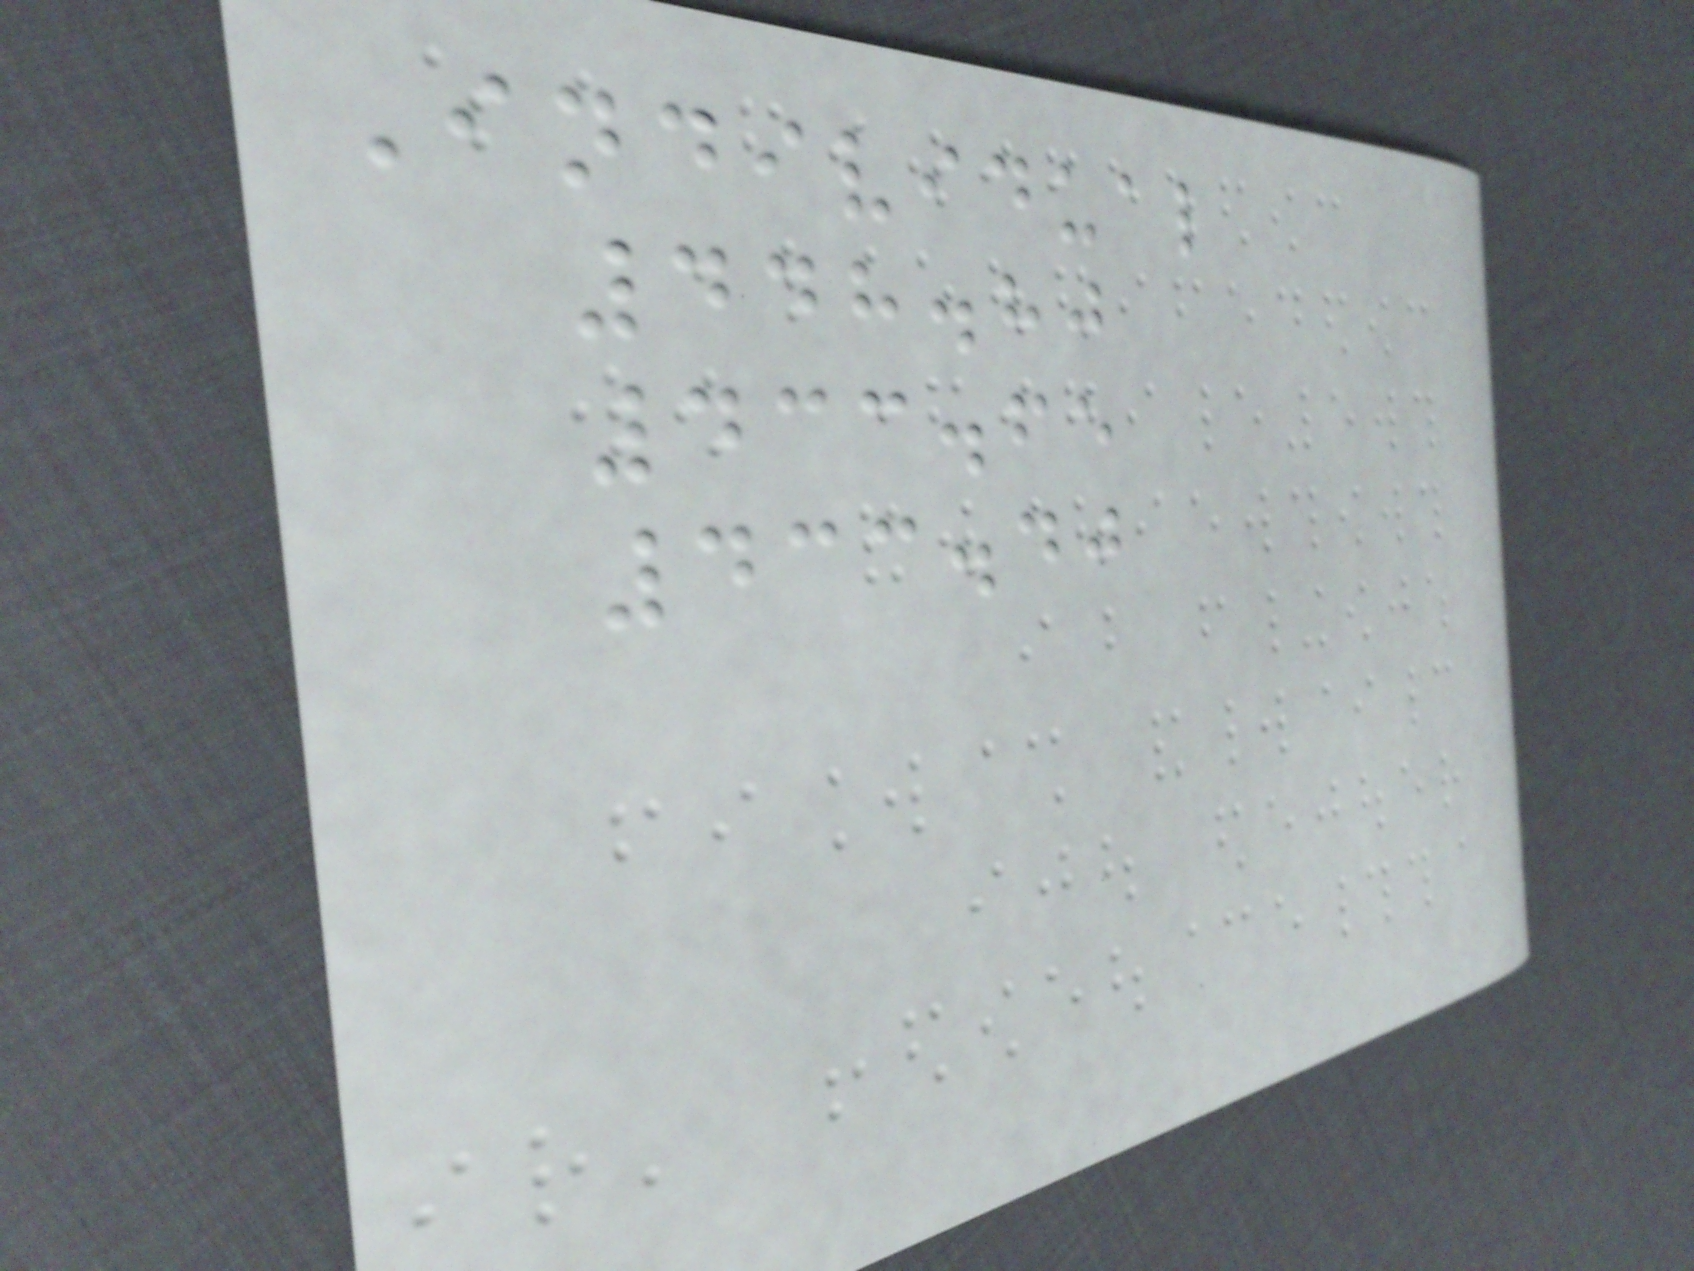Individual
448.80
433.65
433.40
